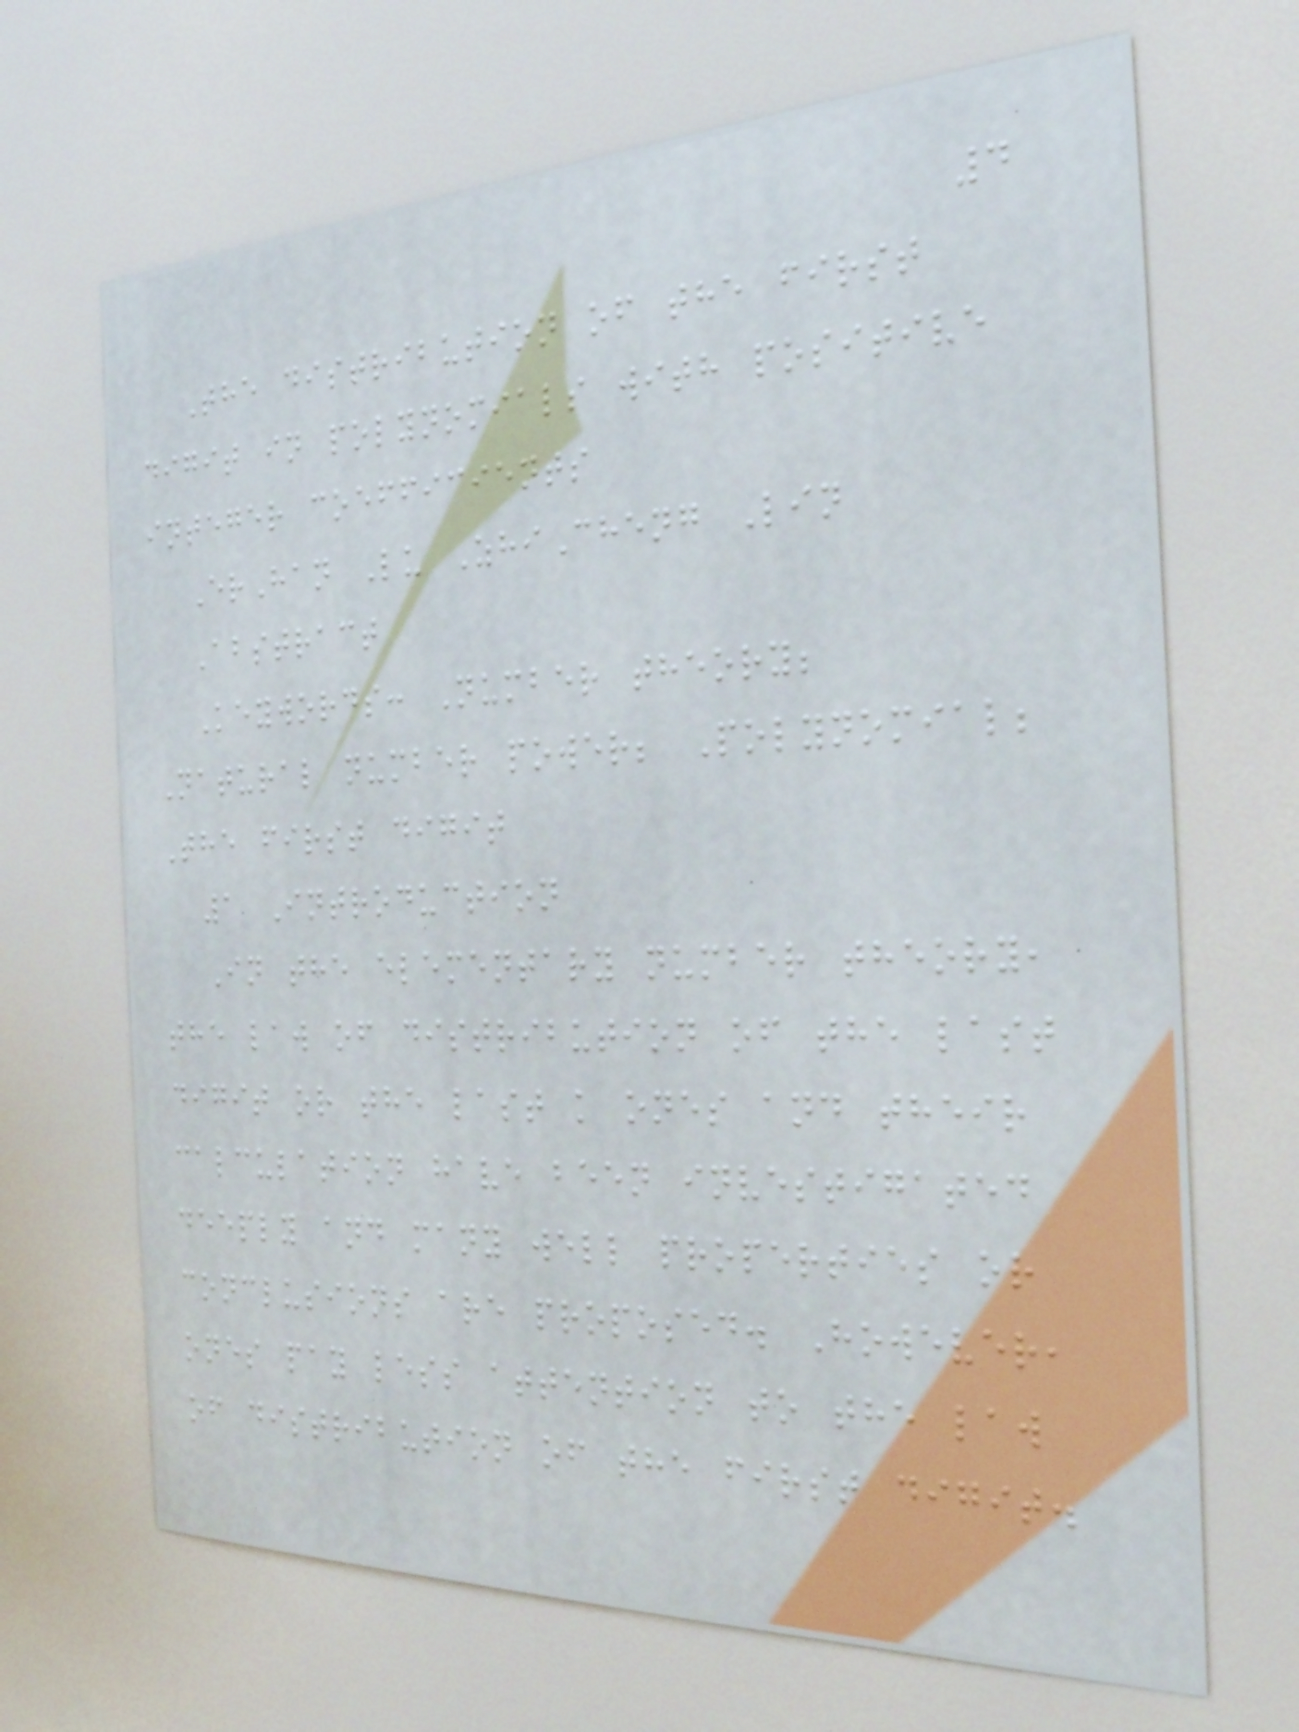4
The distribution of the first
digit in polynomials with positive
integer coefficients
ErHan Lu ZhiCheng Lin
Abstract
Keywords: Number theory;
Natural number power; Polynomial;
The first digit
1 Introduction
In the elementary number theory,
the law of distribution of the last
digit or the last k ones and their
calculation have been investigated
deeply and many well properties or
conclusions are proposed. However,
ones pay less attention to the law
of distribution of the first digit.
